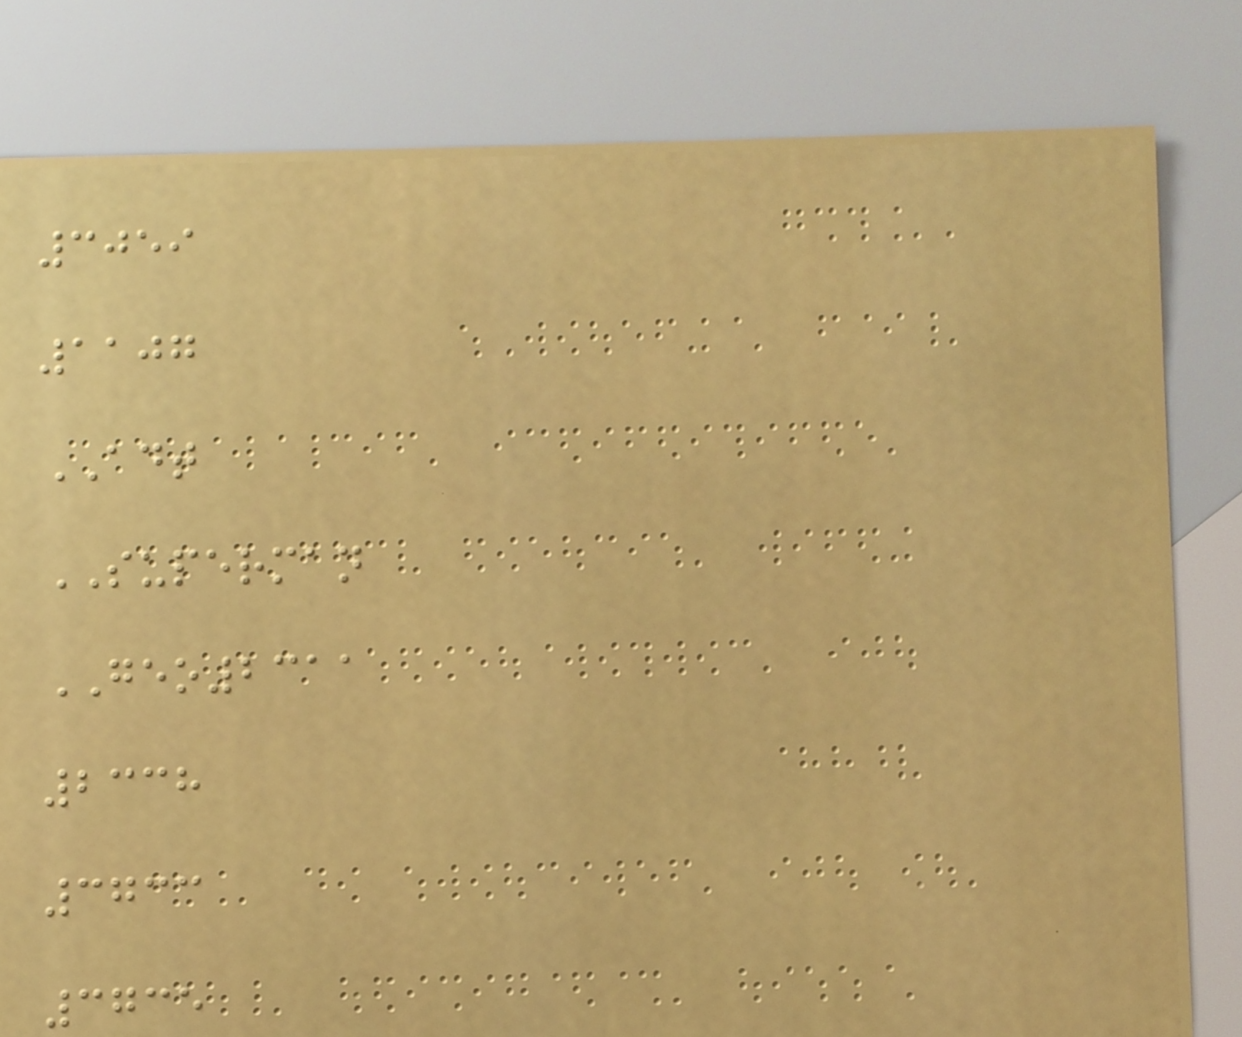3059
1107
ADT
SUPERMAN
GEO2311
2338
3733
3735
